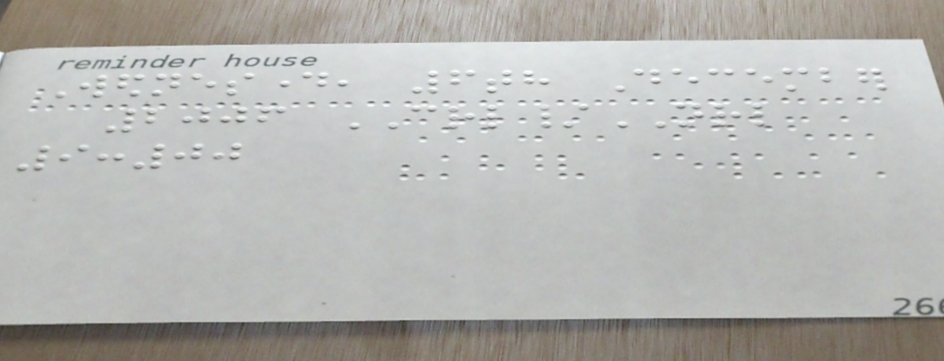Wednesday, 6th December
2006 CRL/NRL
9:00
